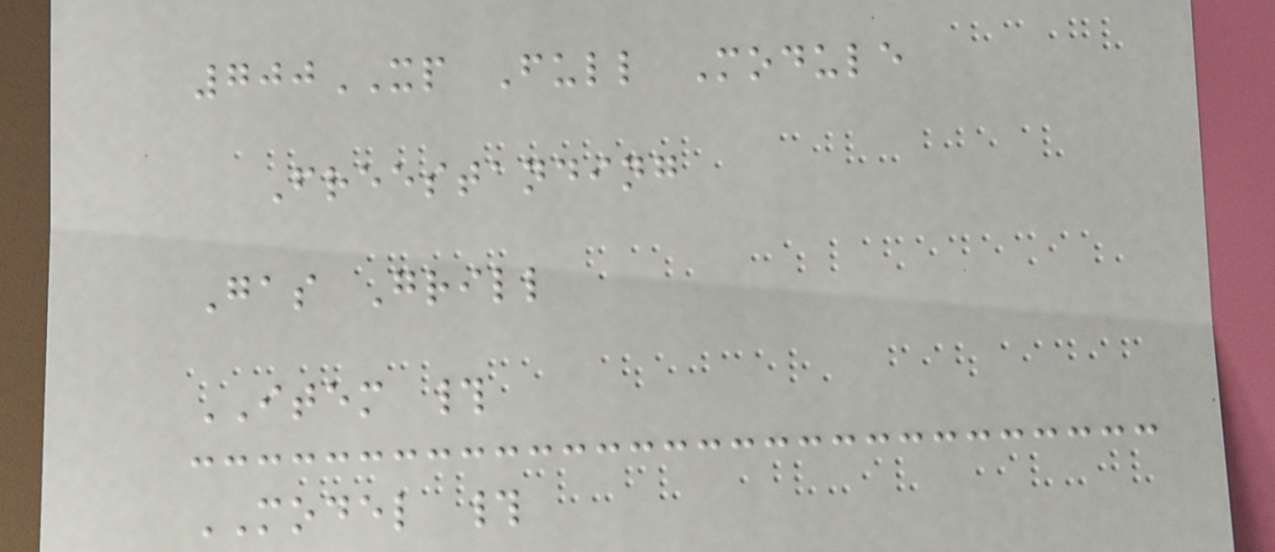700XP Full Module
Freestanding
Gas Grill
ITEM #
MODEL #
